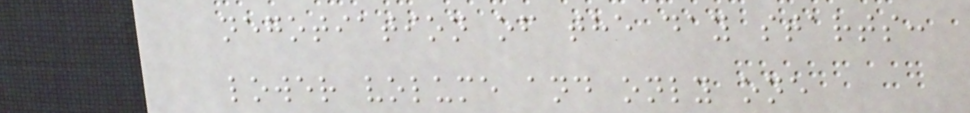negotiation of the day starts:
lower volume and only one
